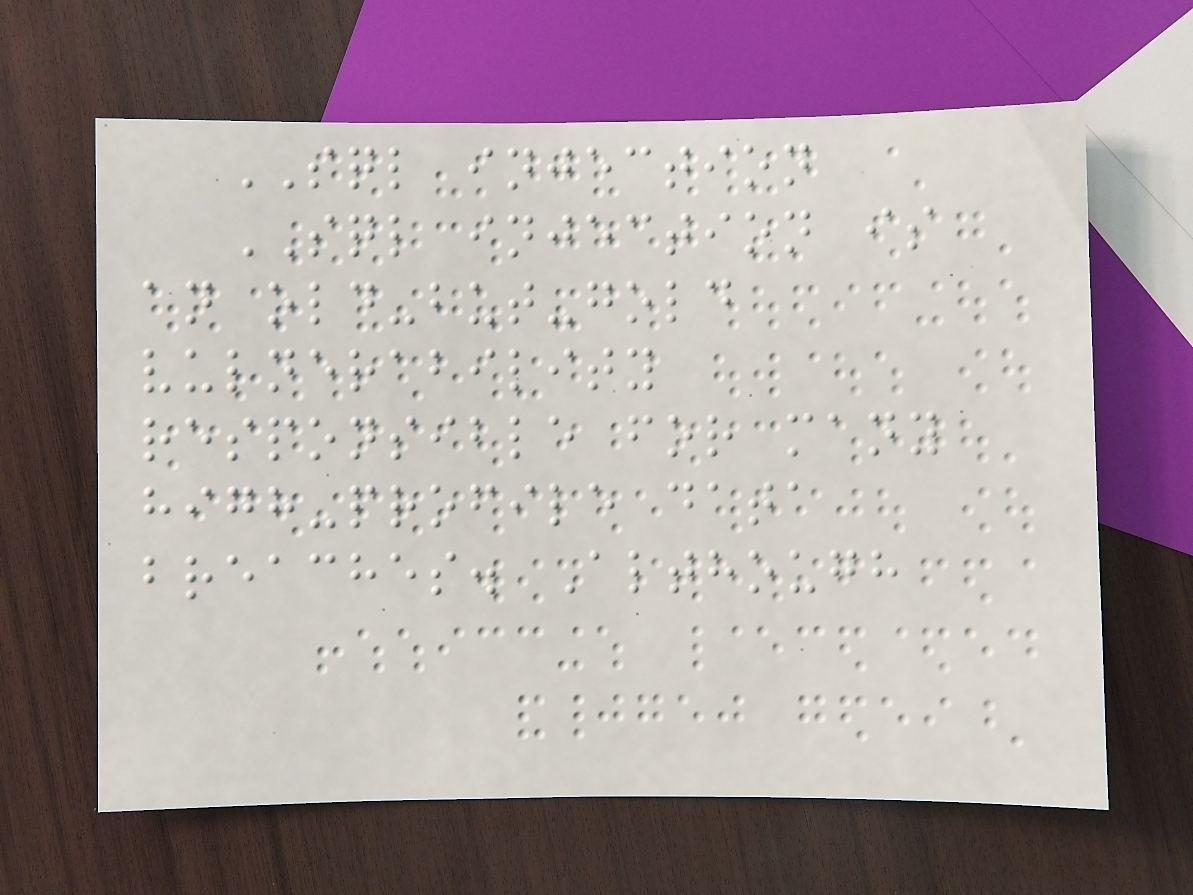SQL injection
SQL injection is
an old-but-gold
vulnerability
responsible for many
high-profile data
breaches. Although
